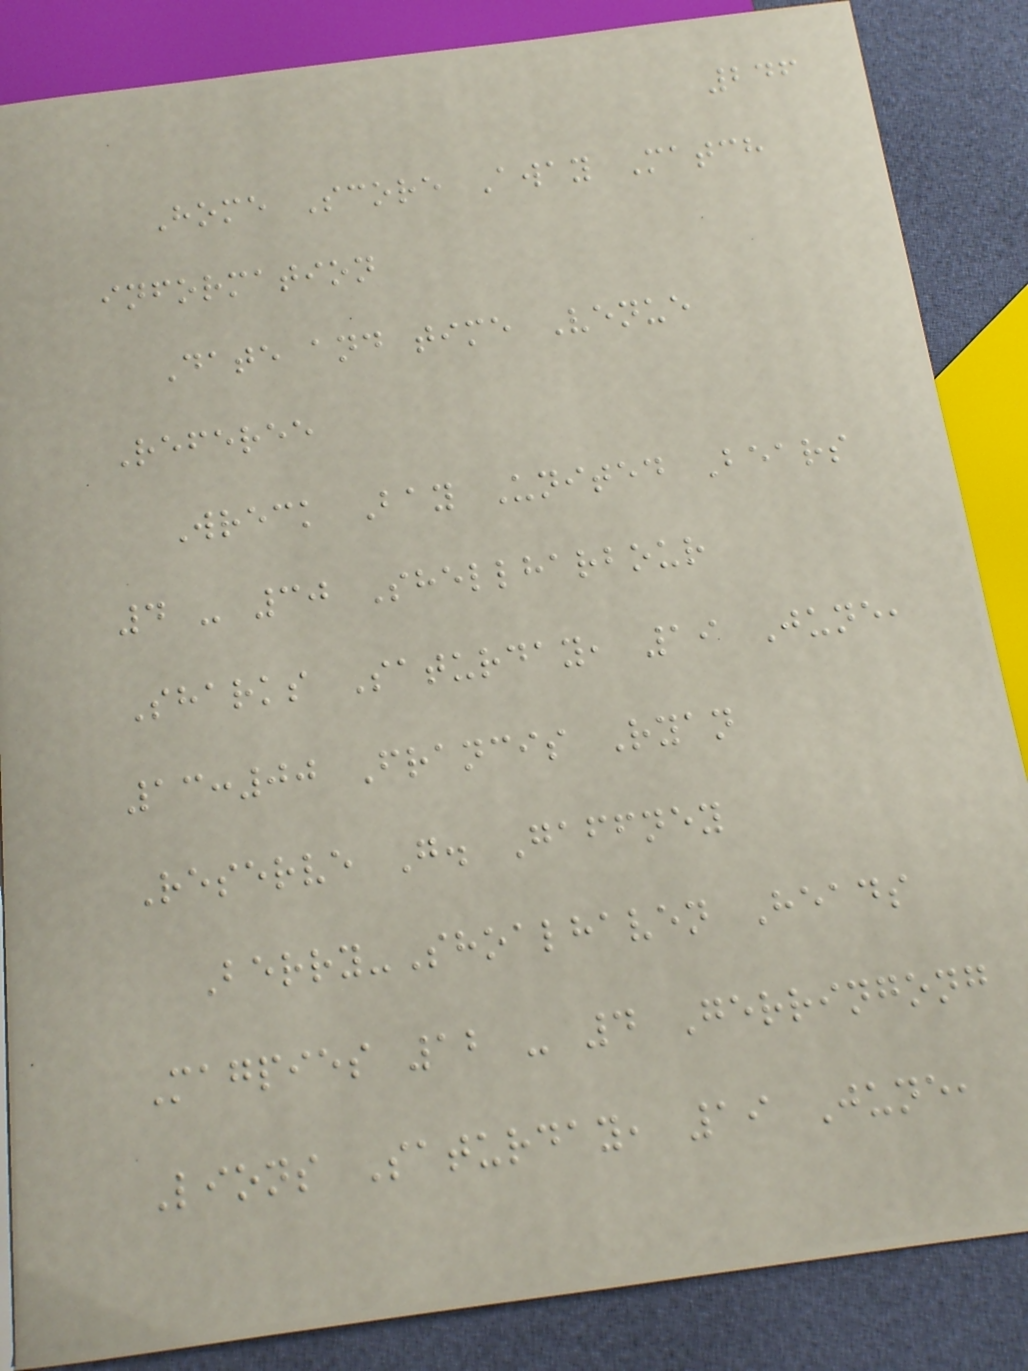246
Home Score Away Match
information
Date and time Venue
Referee
Wreck Bay United Bears
4 - 30 Shellharbour
Sharks Saturday, 19 June,
13:00 Francis Ryan
Reserve G. Gaffney
Berry-Shoalhaven Heads
Magpies 12 - 4 Gerringong
Lions Saturday, 19 June,
